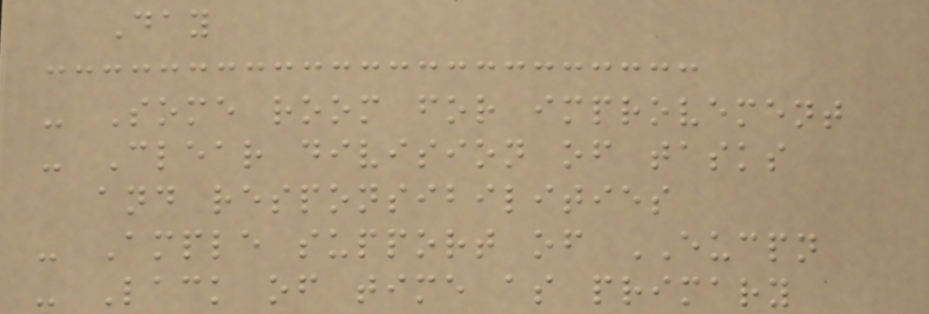Day
- Some room for improvement
- Clear division of tasks
and responsibilities
- Ample support of EUCPN
- Lack of time as primary
